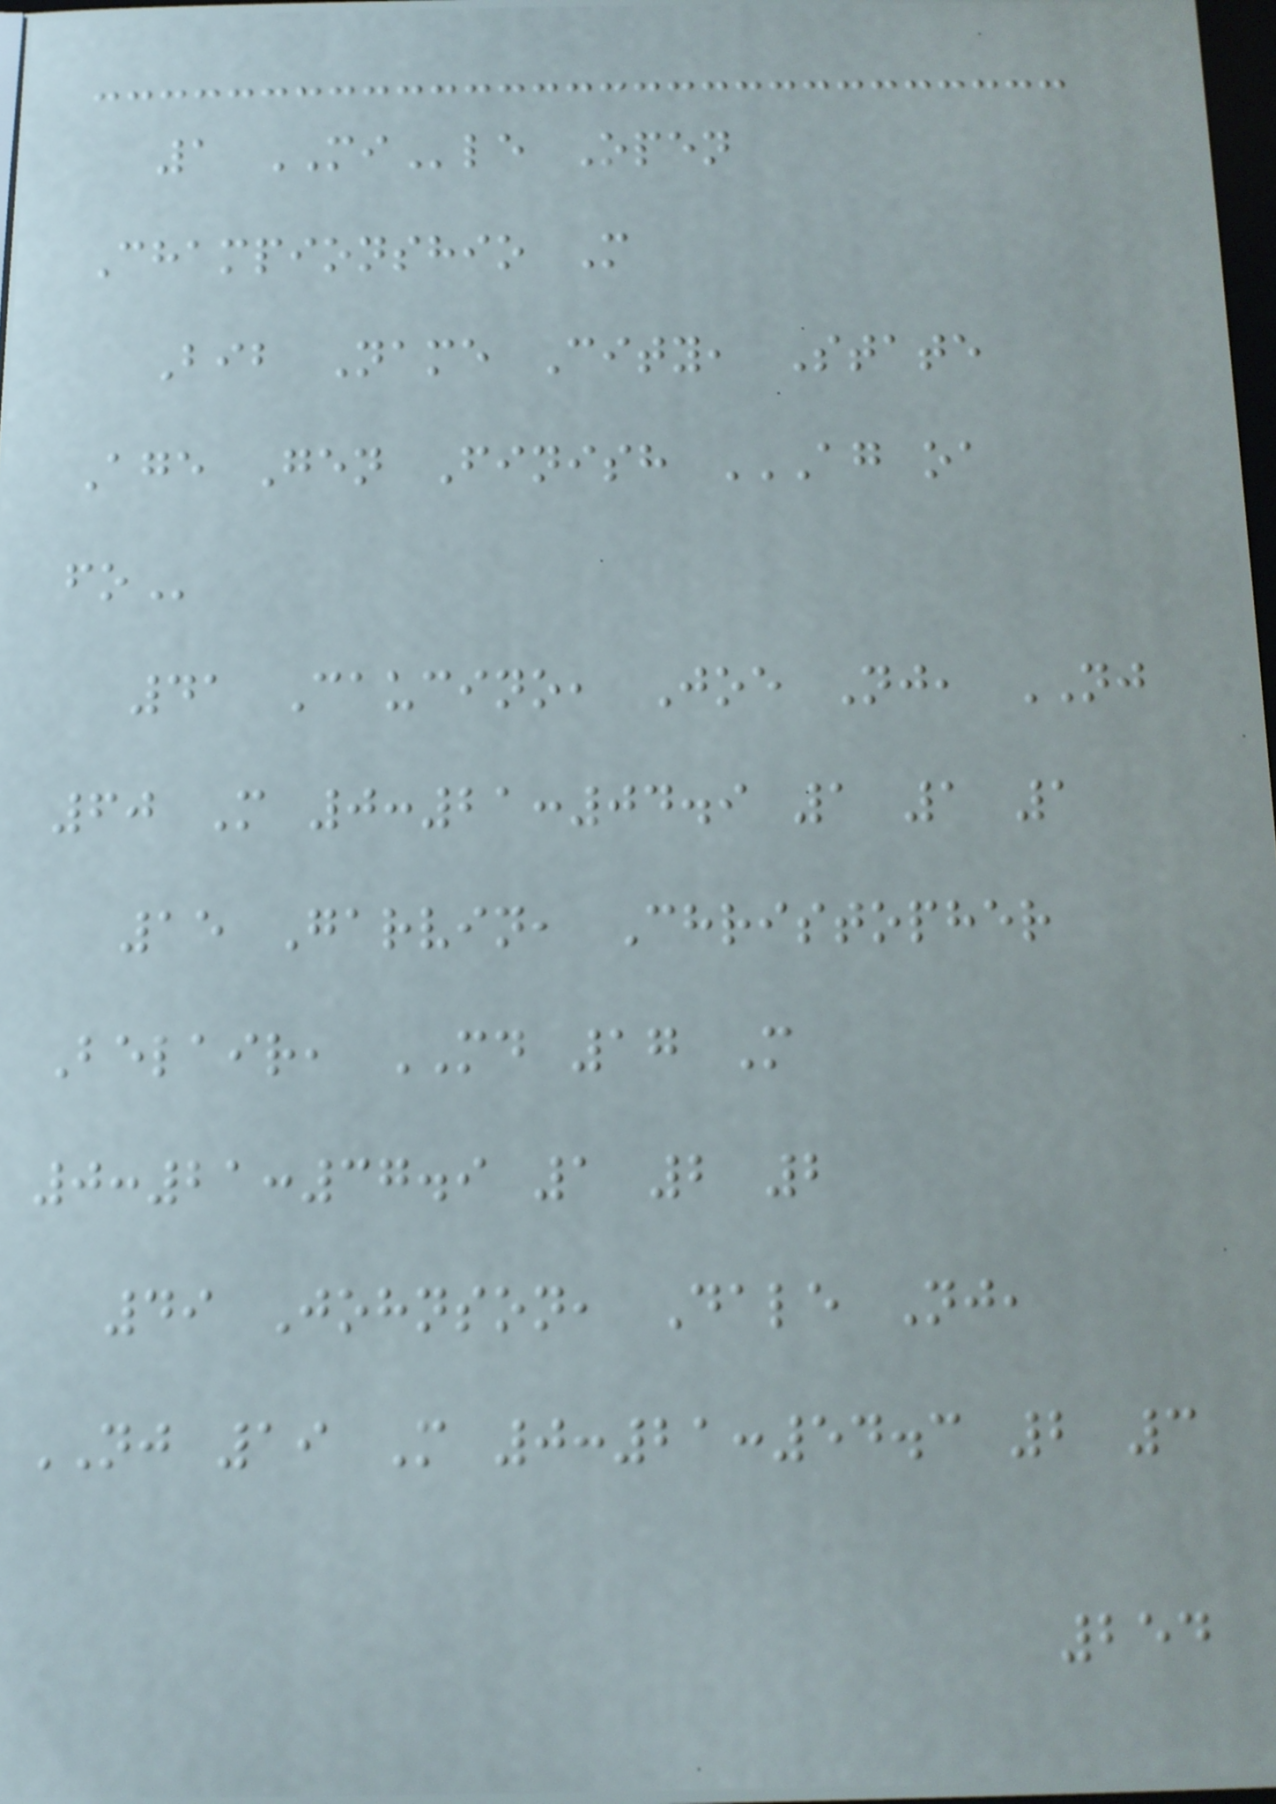1 MIle Open
Championshio M
Bib Name City, State
Age Gen Finish AG OA
FO
41 Caucino, Joe Nj, NJ
60 M 0:21:04.9 1 1 1
15 Garvin, Christopher
Belair, MD 17 M
0:21:37.9 1 2 2
49 Johnson, Dale Nj,
NJ 19 M 0:21:54.3 2 3
254
